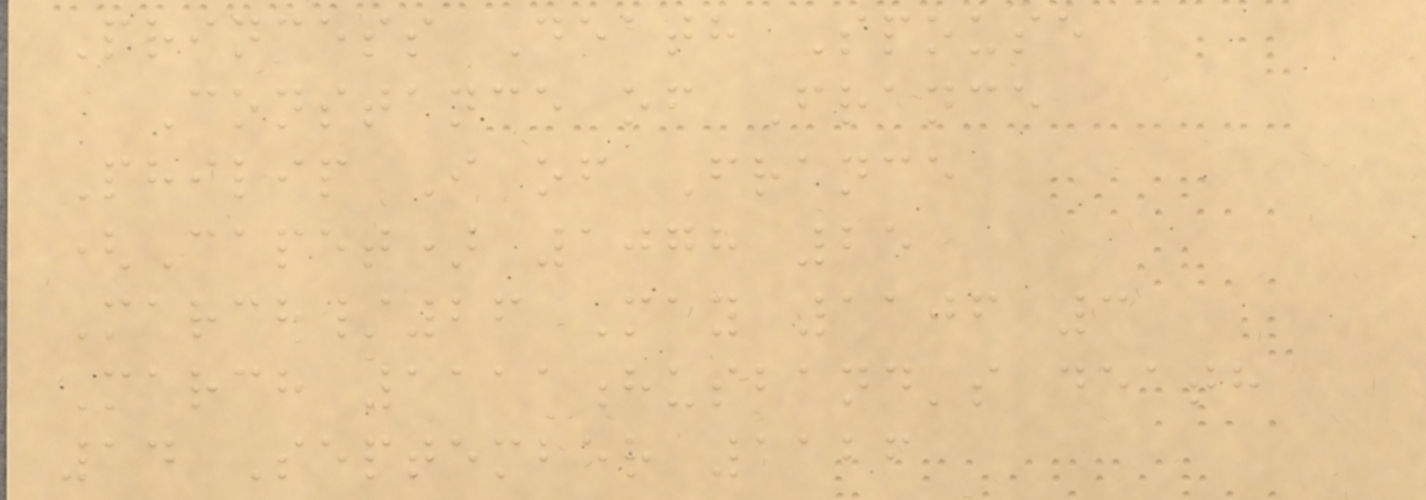Princess Death Spouse
Constance of France
Philip I of France
(Capet) 1078 25
March/26 May 1106 3
March 1111husband's death
14 September 1126
